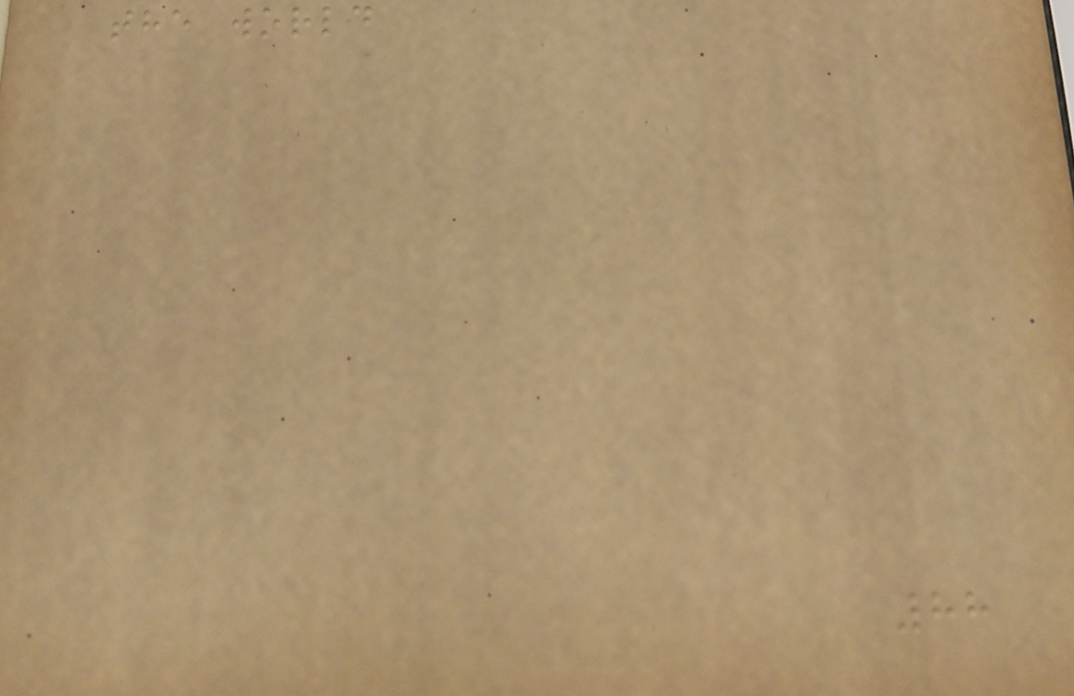the world
88
